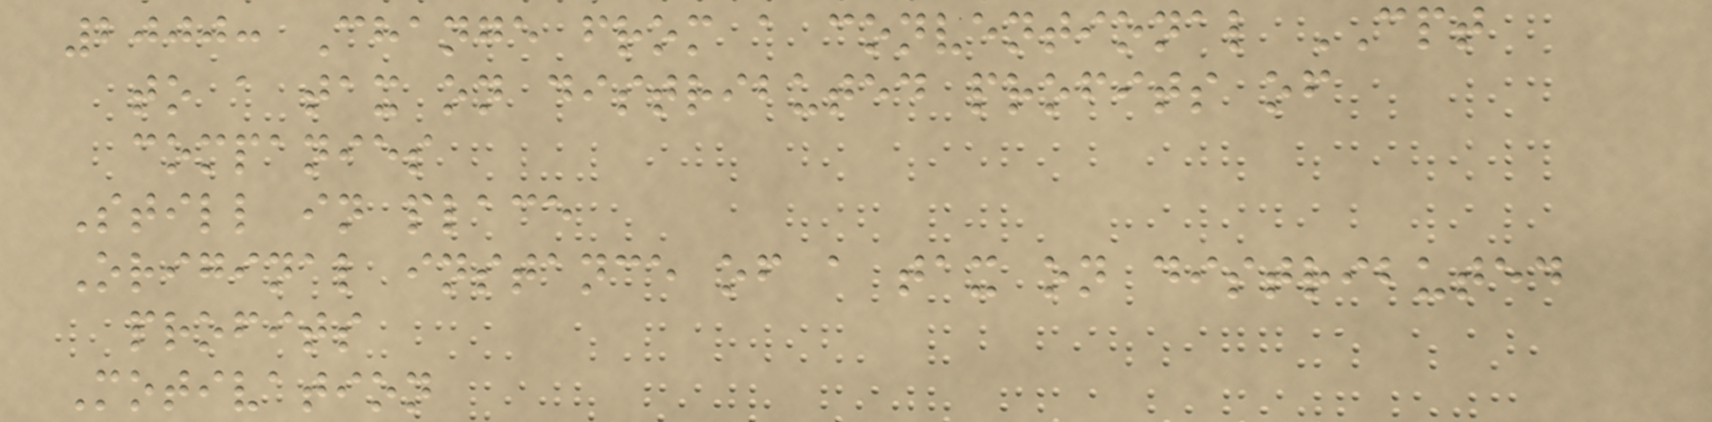2000: Change from a conventional CPT
to a tax on distributed profits of
companies
Still in place
Original instance of a tax on distributed
profits
Motivation
